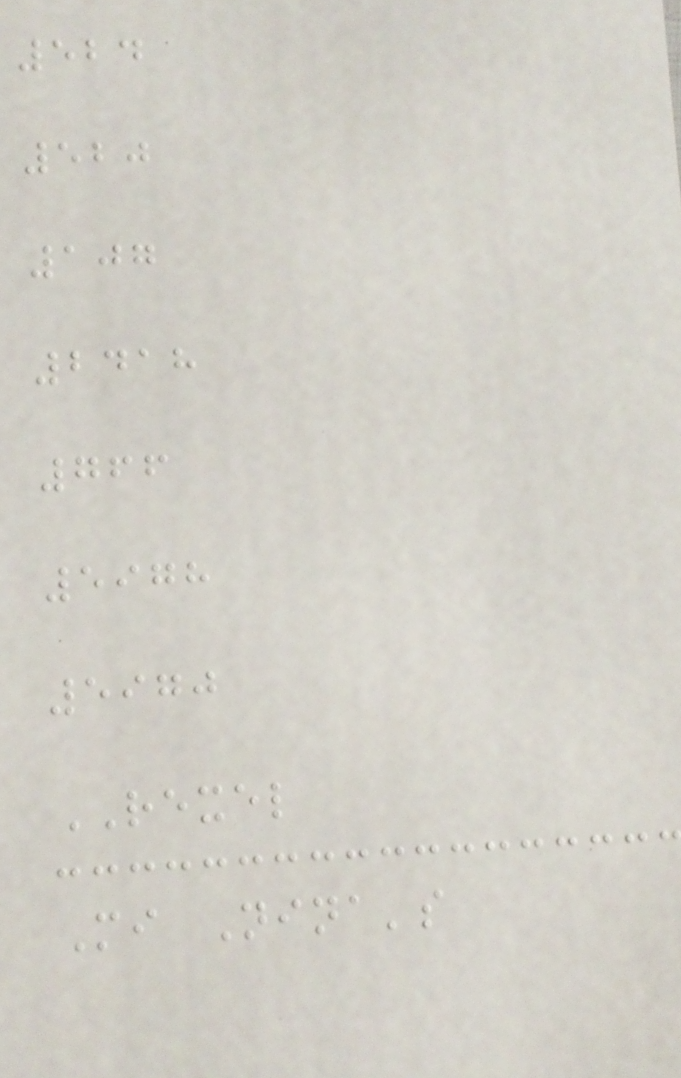524
520
107
2418
766
5978
5970
REXEL
Mi Nina's
